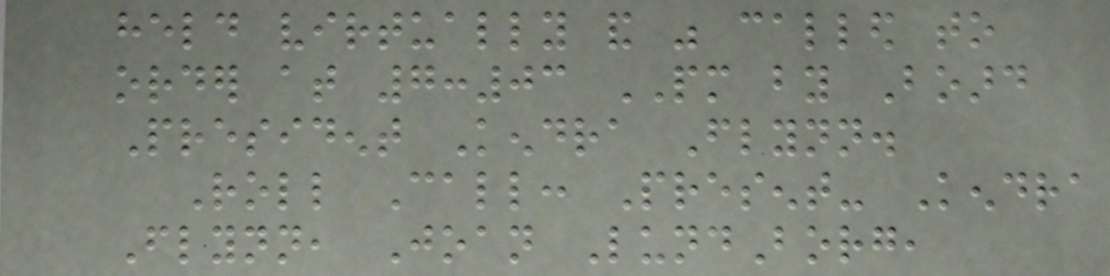held virtually and was called to
order at 7:03 PM by Board
President Kendra Flynn.
Roll Call: Present- Kendra
Flynn, Joan LundBorg,
